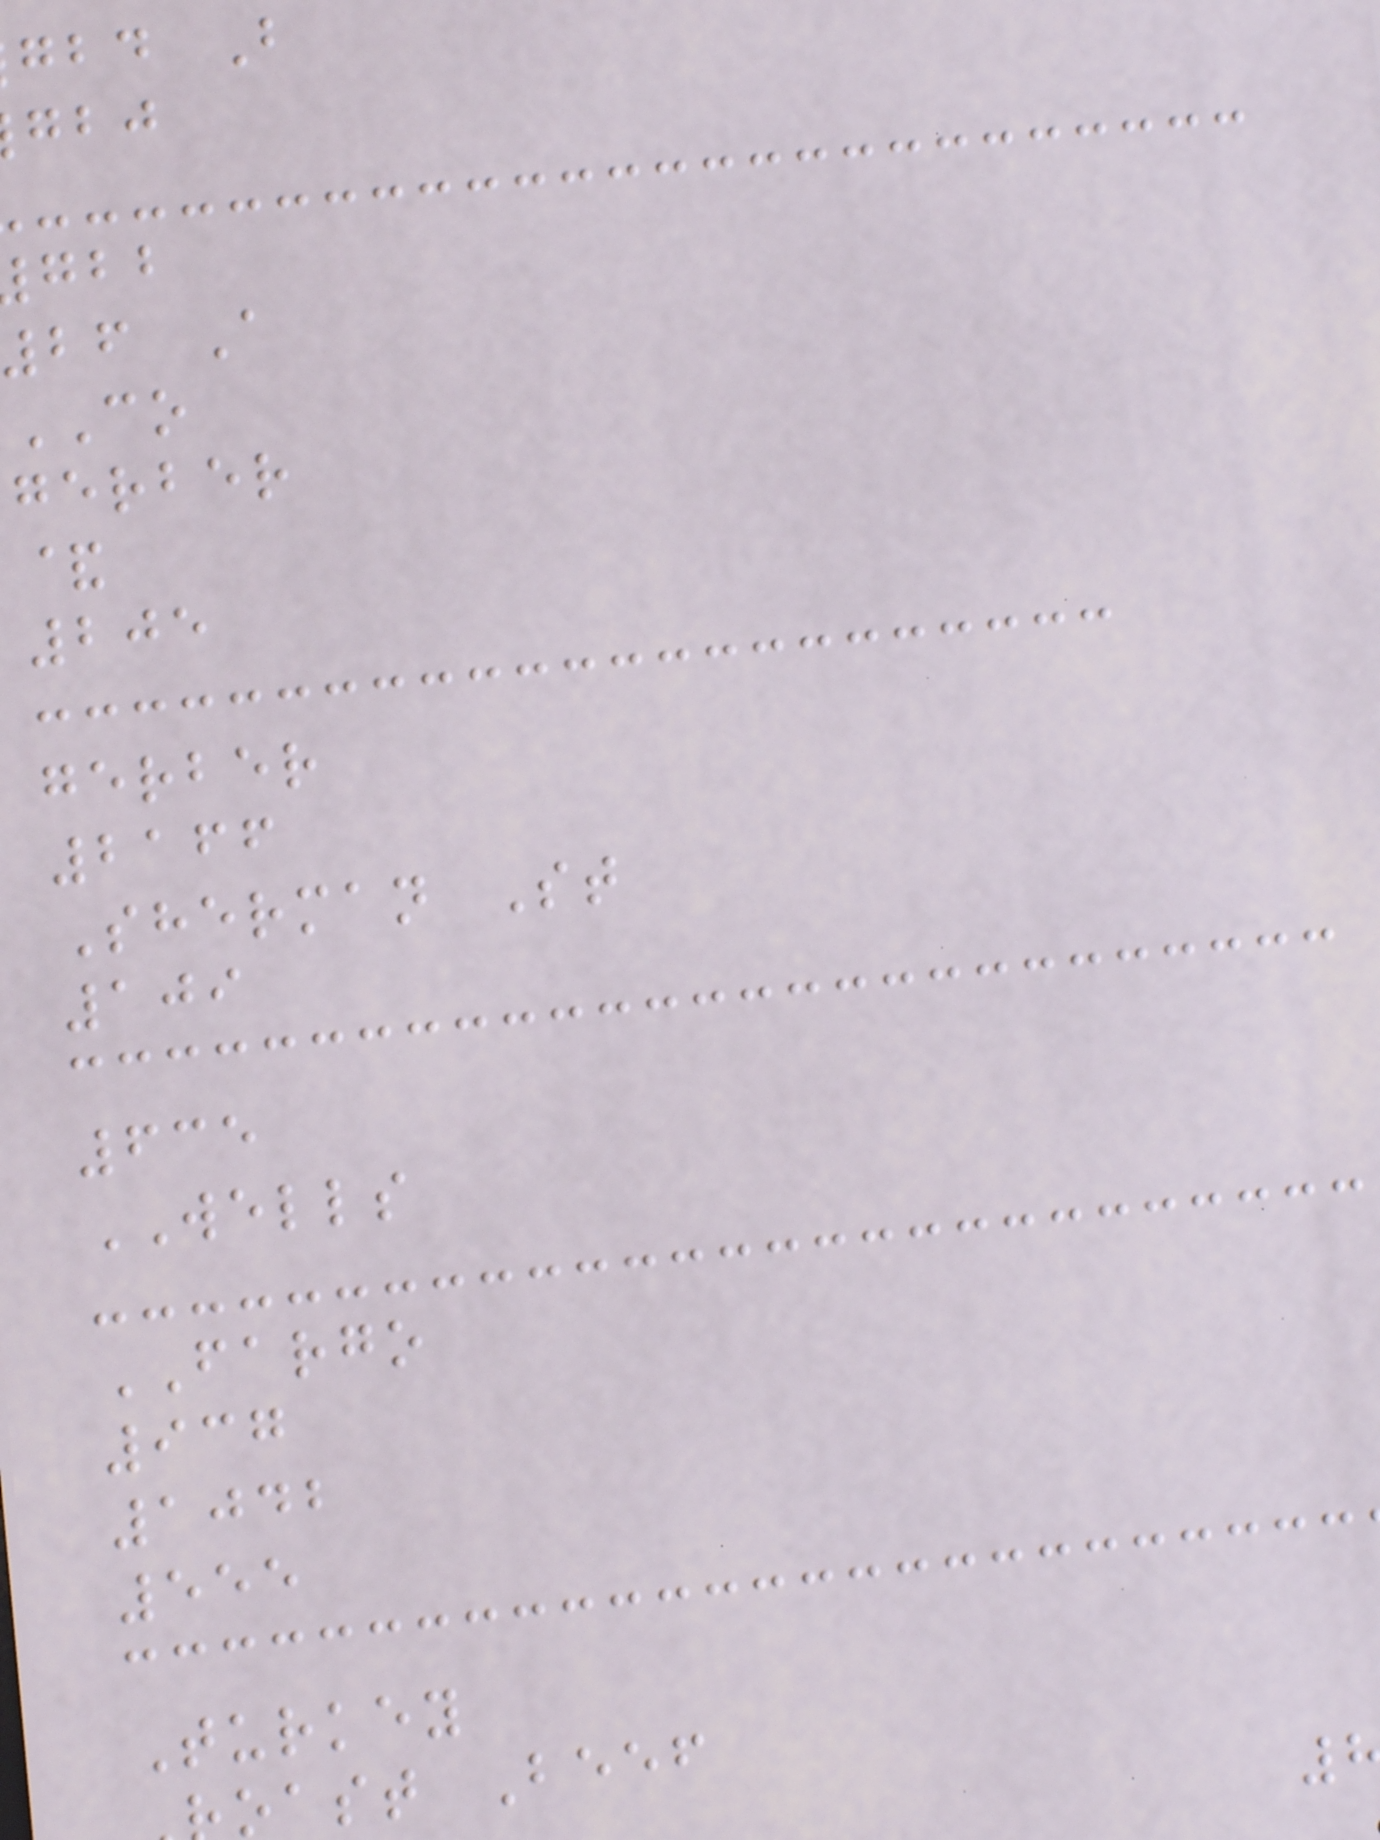gbd B
bf A
CO
gerber
&
205
gerber
2166
Sherman St
109
635
WELLS
FARGO
937
1042
555
Turkey
oast Beef
